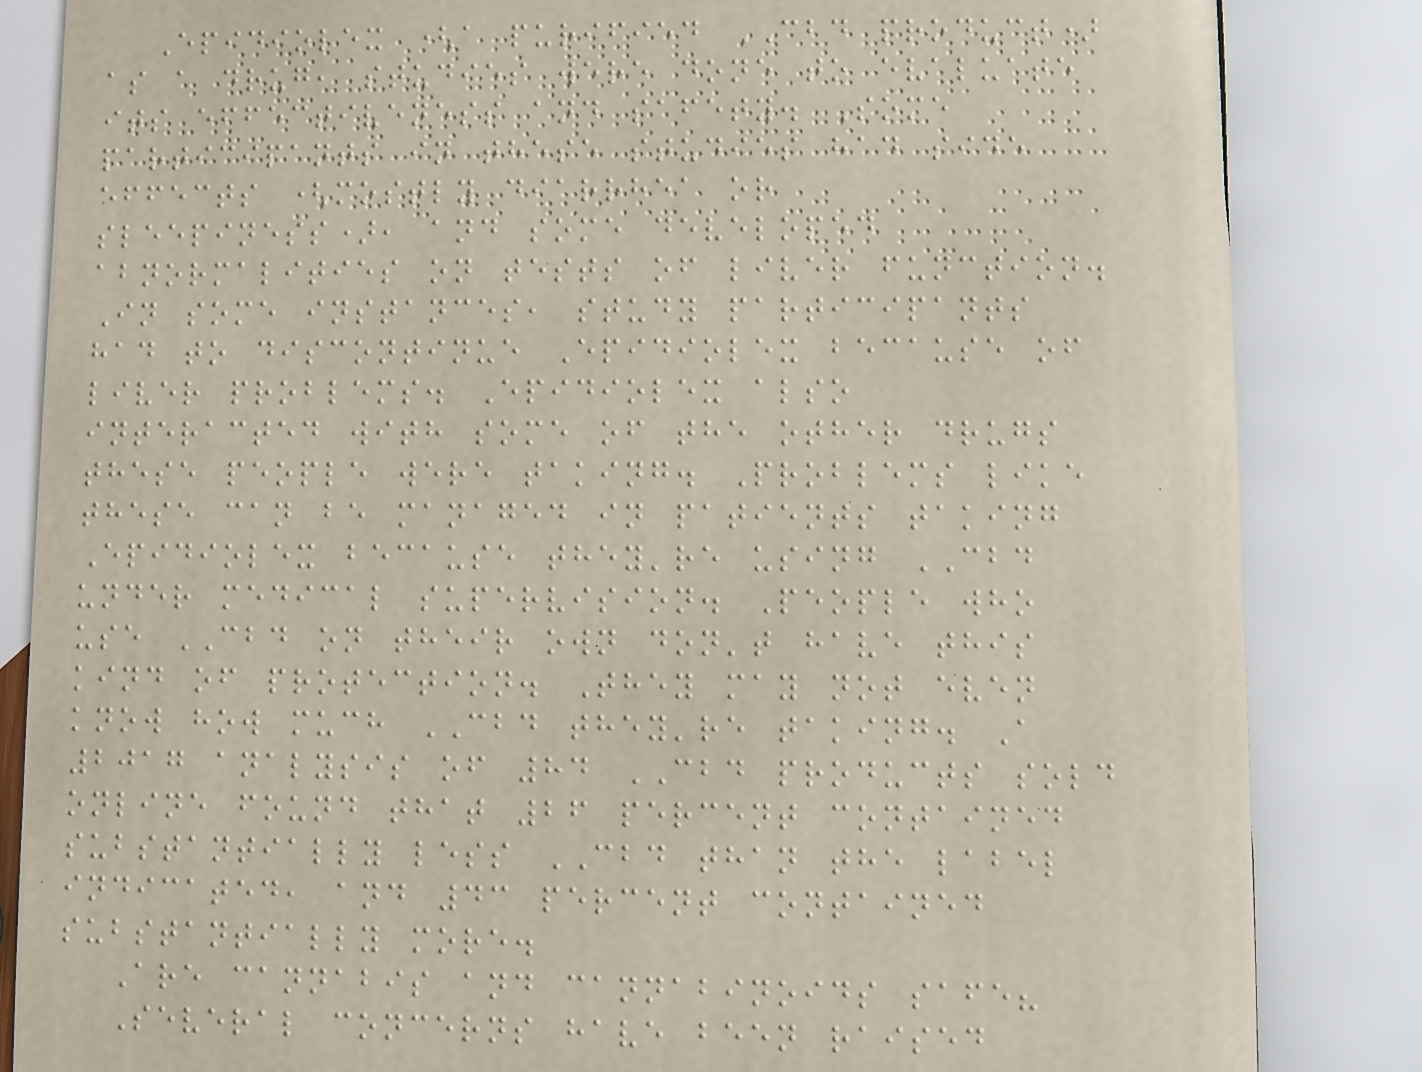Epidiolex (a purified CBD product)
as a drug, studies were done to evaluate
its effectiveness and safety. Some
participants in these studies had side
effects (mostly diarrhea or
sleepiness), and some developed
abnormalities on tests of liver function.
In some instances, study participants
had to discontinue Epidiolex because of
liver problems. Epidiolex also
interacted with some of the other drugs
these people were taking. Problems like
these can be managed in patients taking
Epidiolex because they're using CBD
under medical supervision. People who
use CBD on their own don't have this
kind of protection. They may not even
know how much CBD they're taking. A
2017 analysis of 84 CBD products sold
online found that 26 percent contained
substantially less CBD than the label
indicated, and 43 percent contained
substantially more.
Are cannabis and cannabinoids safe?
Several concerns have been raised
